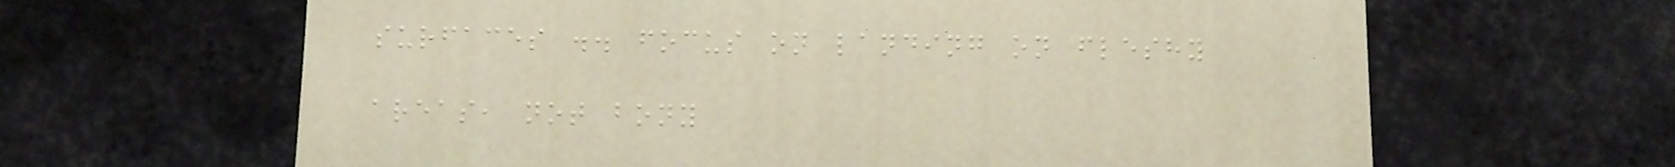surfaces .. focus on landing on fleshy
areas, not bony
